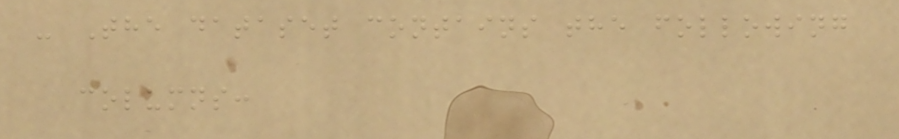- The dataset contains the following
columns:
